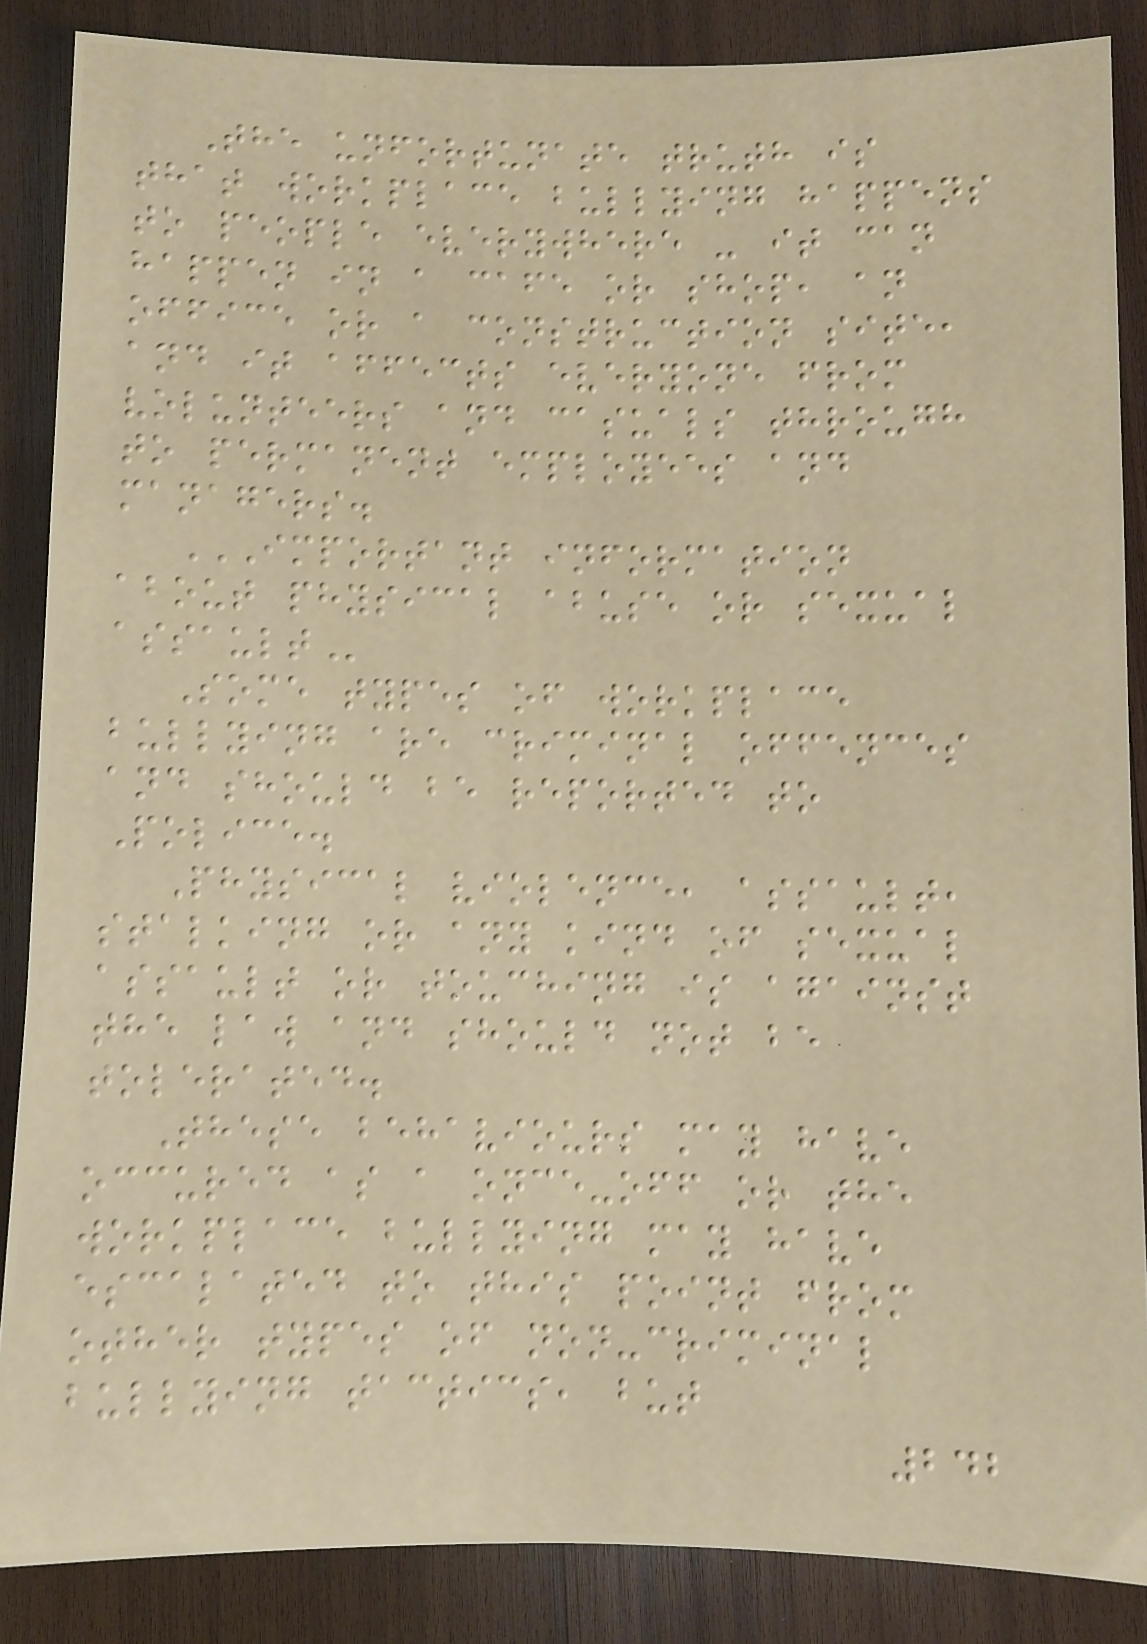The unfortunate truth is
that workplace bullying happens
to people everywhere - it can
happen in a cafe or shop, an
office or a construction site,
and it affects everyone from
volunteers and casuals through
to permanent employees and
managers.
IMPORTANT INFORMATION
ABOUT PHYSICAL ABUSE OR SEXUAL
ASSAULT
Some types of workplace
bullying are criminal offences
and should be reported to
Police.
Physical violence, assault,
stalking or any kind of sexual
assault or touching is against
the law and should not be
tolerated.
These behaviours may have
occured as a once-off or the
workplace bullying may have
escalated to this point from
other types of non-criminal
bullying tactics, but
242
